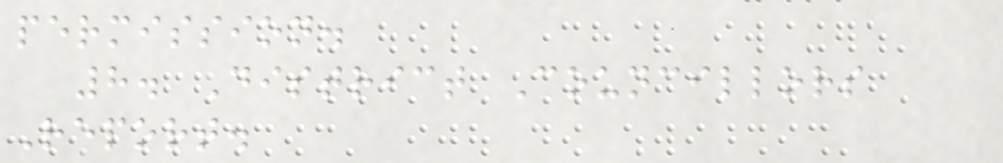permission.
8. District Councillors
Report.
